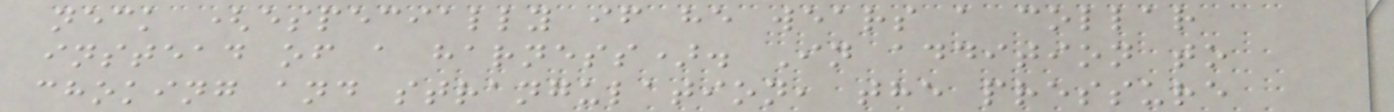neck (especially if he wears a collar
instead of a harness). In addition to
choking and strangulation, the pressure
